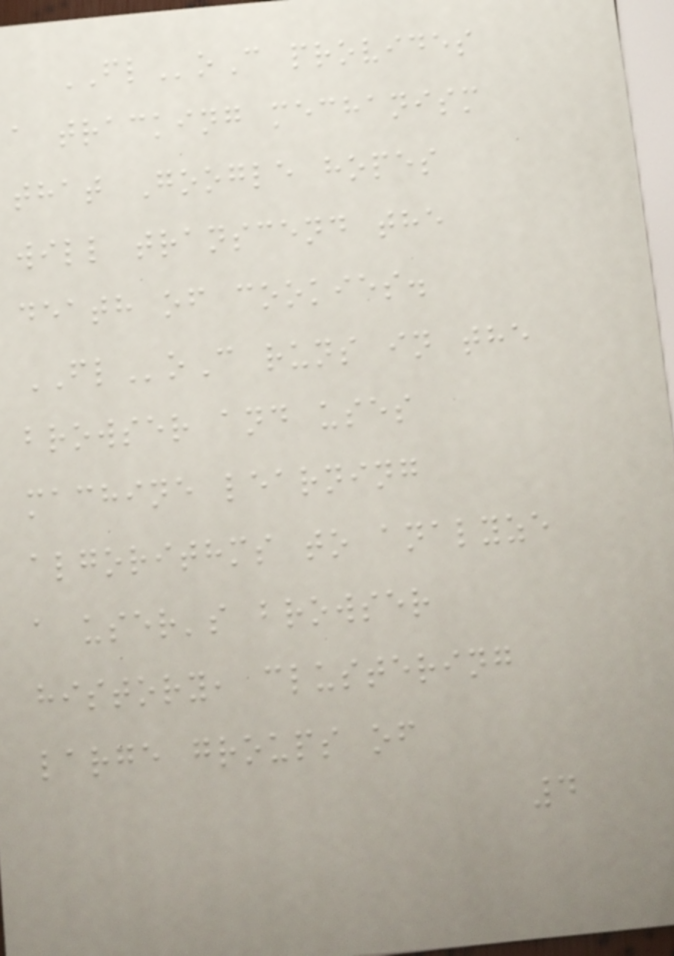FLoC provides
a tracking mechanism
that Google hopes
will transcend the
death of cookies.
FLoC runs in the
browser and uses
machine learning
algorithms to analyze
a user's browser
history, clustering
large groups of
4
